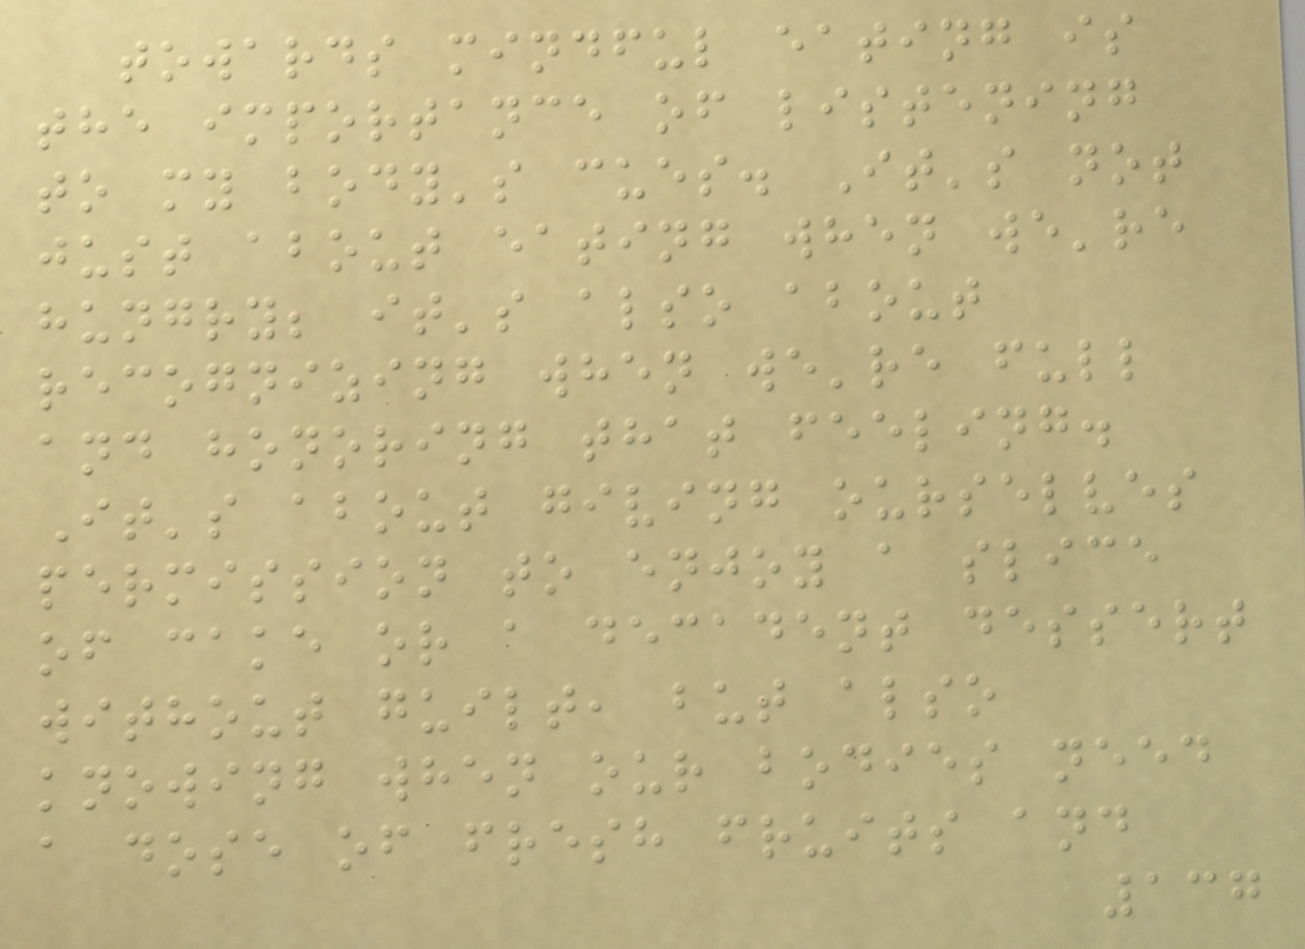towards mindful eating is
the importance of listening
to my body's cues. It's not
just about eating when we're
hungry; it's also about
recognizing when we're full
and honoring that feeling.
It's about giving ourselves
permission to enjoy a slice
of cake or a decadent dessert
without guilt, but also
knowing when our bodies need
a dose of fresh fruits and
137
